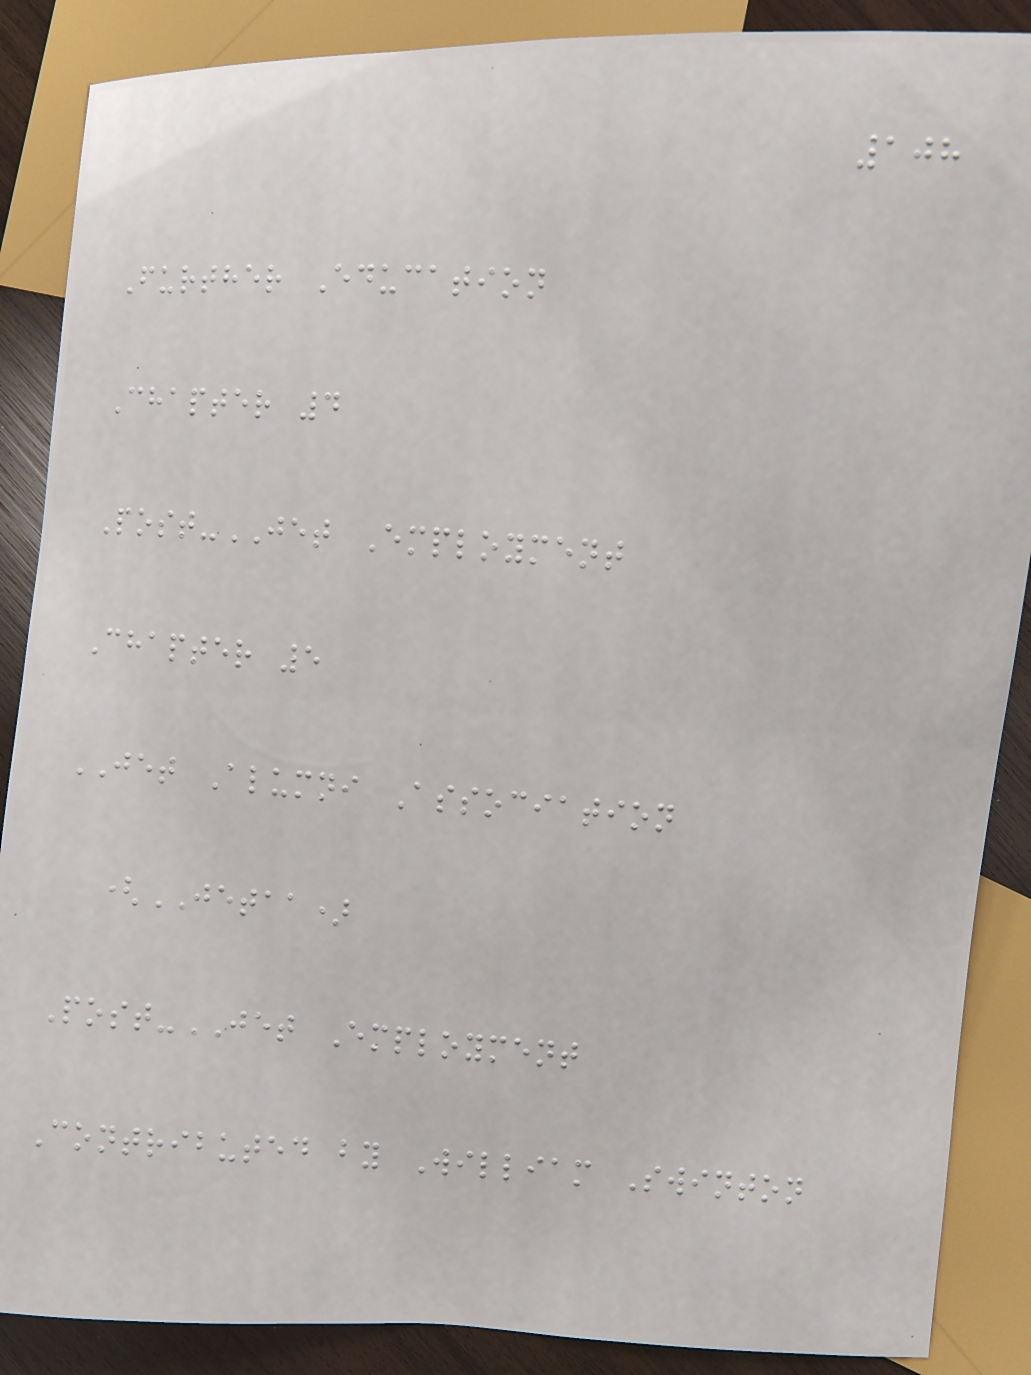108
Further Education
Chapter 4
Post-JET Employment
Chapter 5
JET Alumni Association
(JETAA)
Post-JET Employment
Contributed by William Swinton
